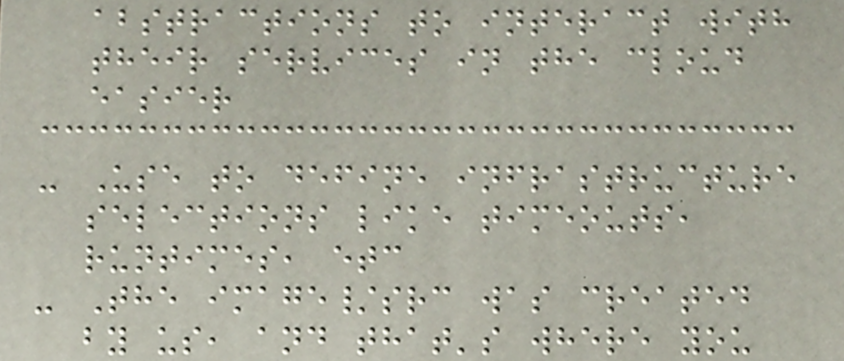abstractions to interact with
their services in the cloud
easier
- Use to define infrastructure
selections like timeouts,
runtimes, etc
- The image/src was created
by us, and that's where you
